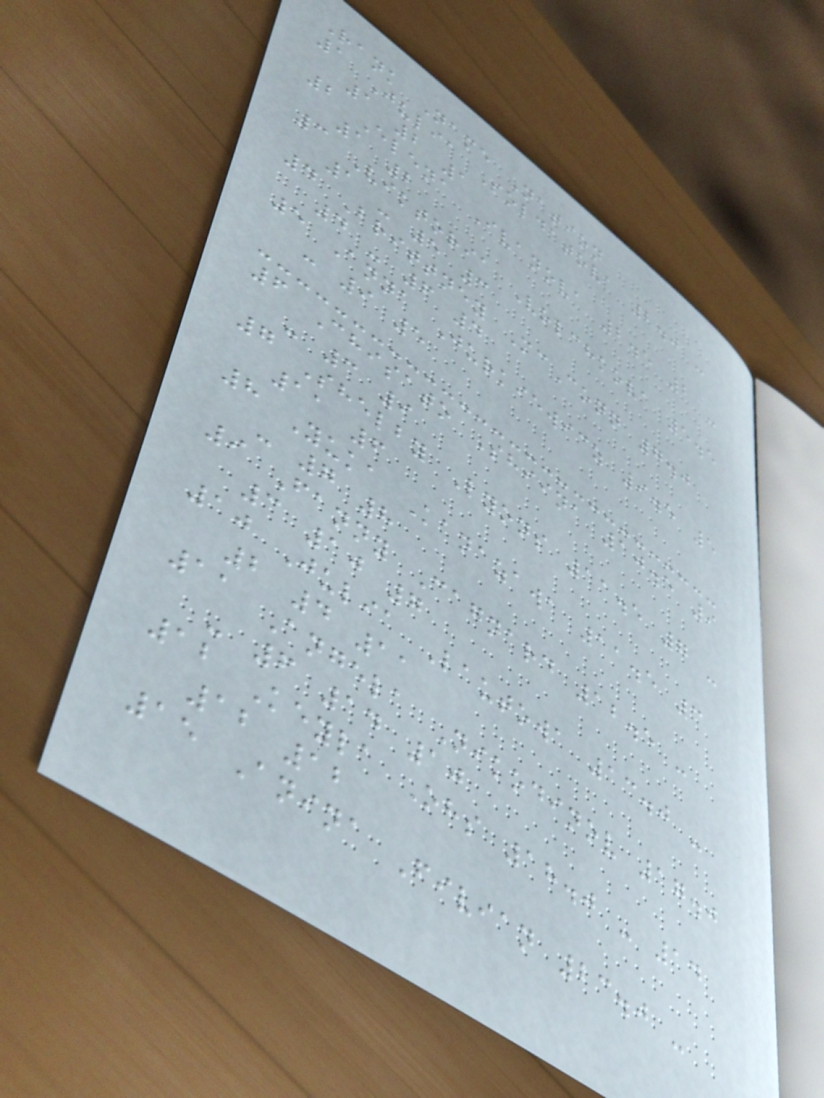Rank Name Nation
1 Julia Soldatova 2.0 -
1 2 1
2 Elena Ivanova 2.5 2 -
1 2
3 Viktoria Volchkova 5.5
1 - 5 3
4 Brittney McConn 7.0
4 - 6 4
5 Anna Jurkiewicz 9.5 5
- 9 5
6 Chisato Shiina 10.5 9
- 3 9
7 Shelby Lyons 11.5 7 -
11 6
8 Yuka Kanazawa 11.5 3
- 7 8
9 Fanny Cagnard 12.5 -
3 10 7
10 Julia Lautowa 13.0 -
2 4 11
11 Angela Nikodinov 17.0
- 6 14 10
12 Keyla Ohs 18.0 - 14
12 12
15 Anina Fivian 23.0 -
